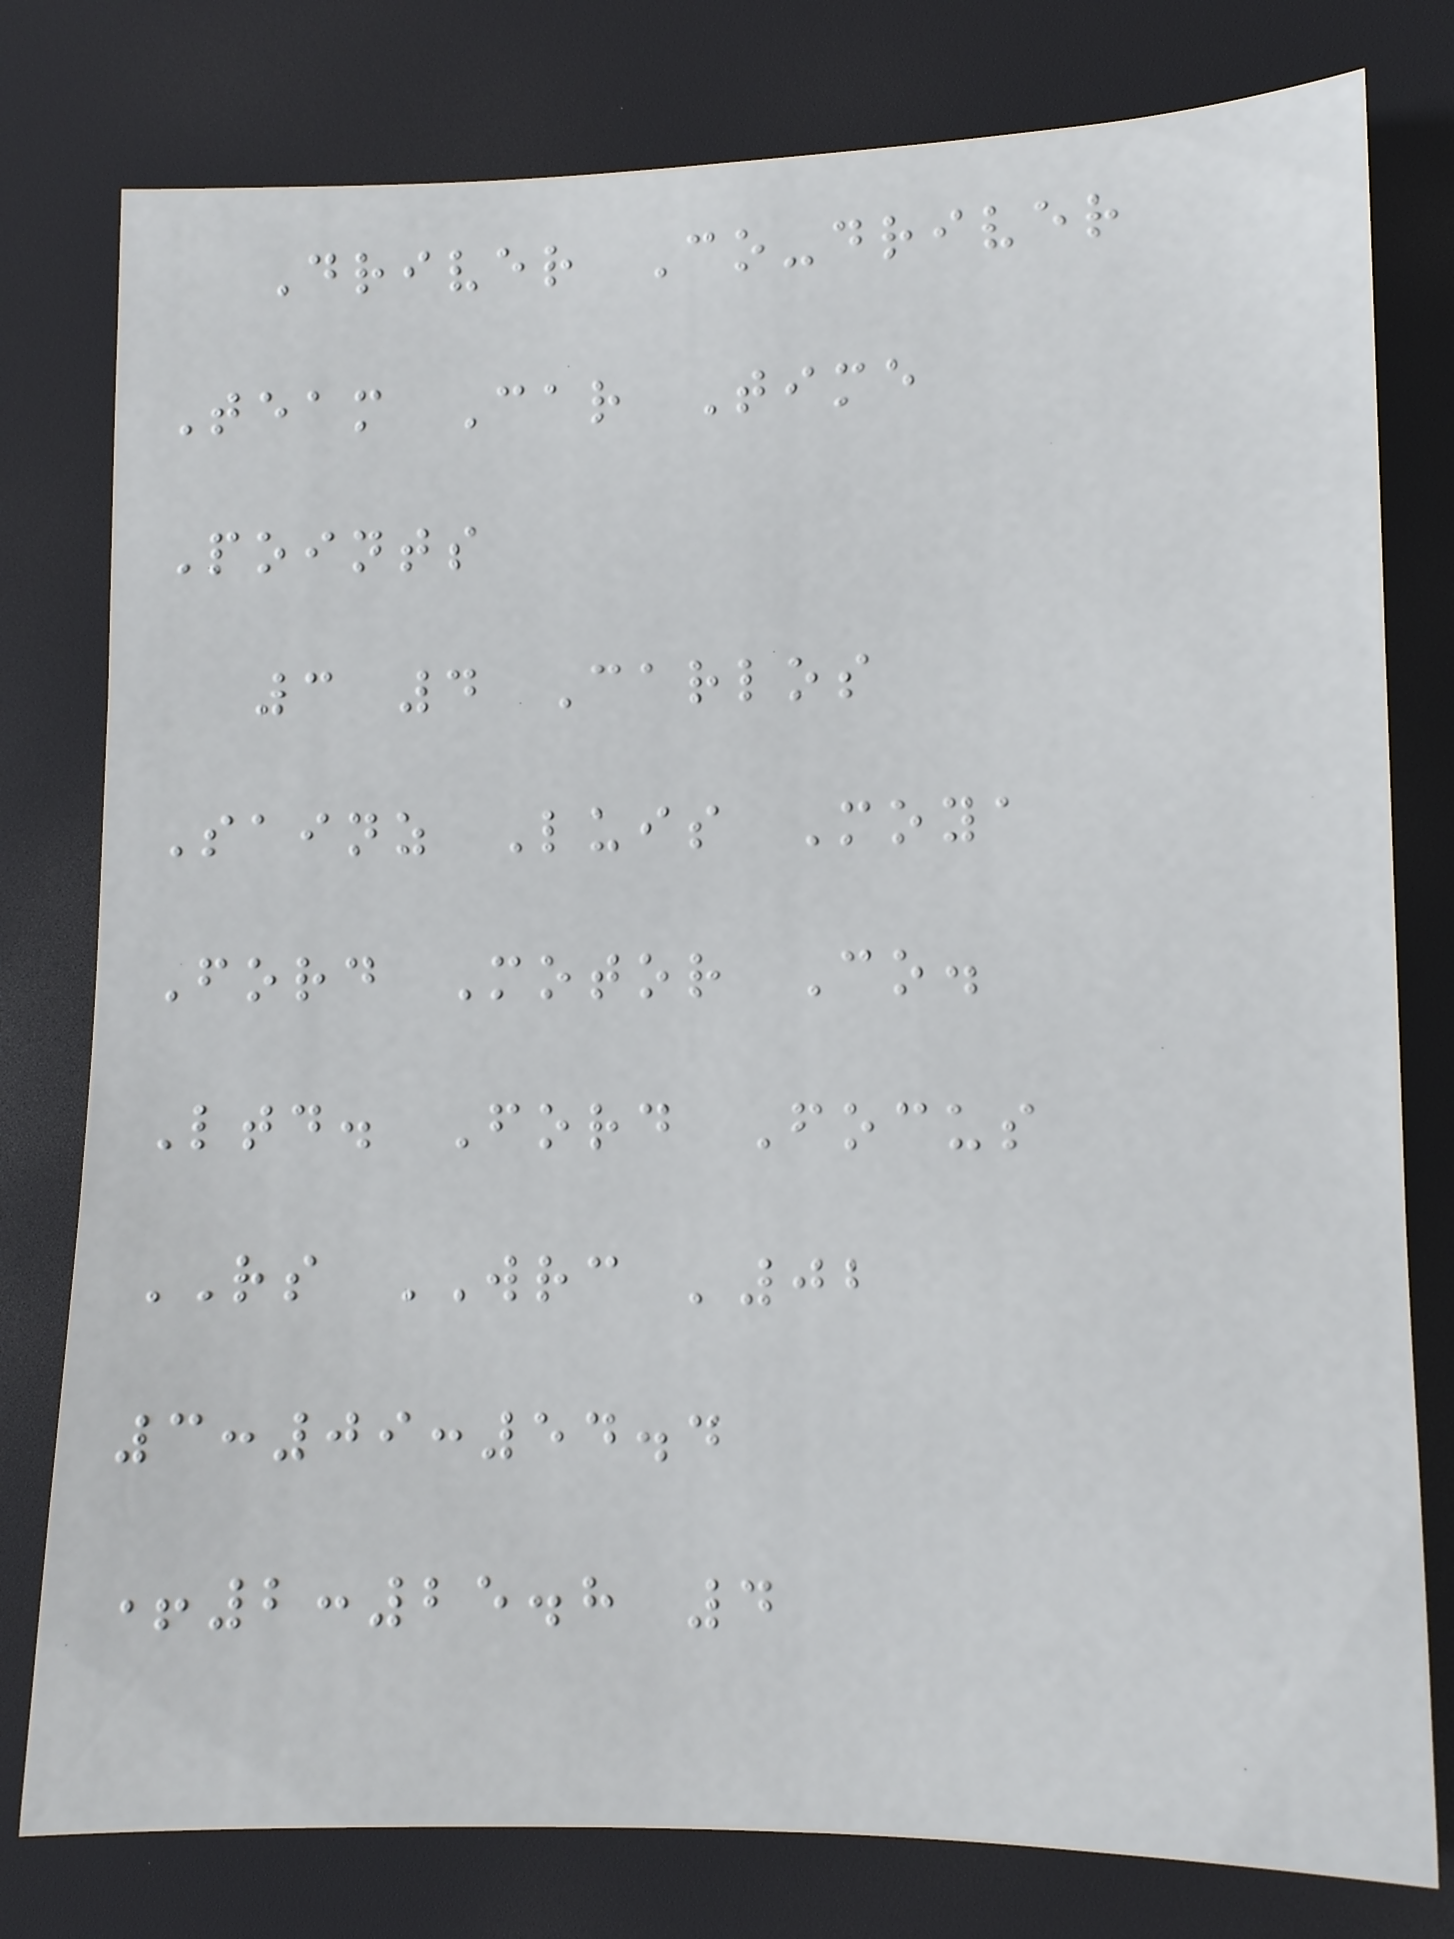Driver Co-driver
Team Car Time
Points
3 4 Carlos
Sainz Luis Moya
Ford Motor Co.
Ltd. Ford Focus
RS WRC '02
3:09:54.4
+2:25.8 4
